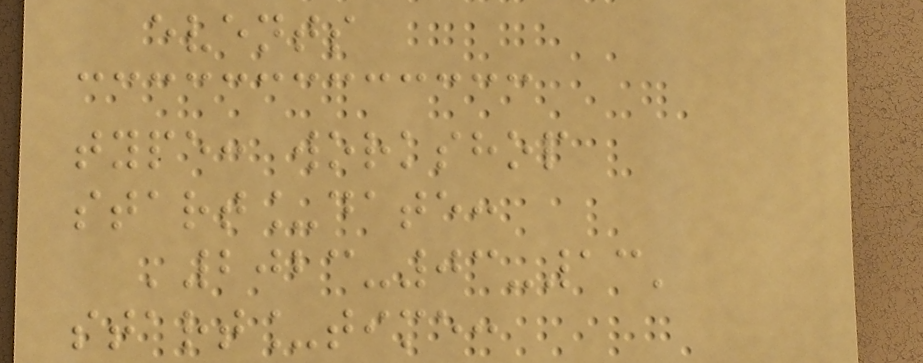events
type: workshop
start_date:
'2023-03-13'
start_time:
